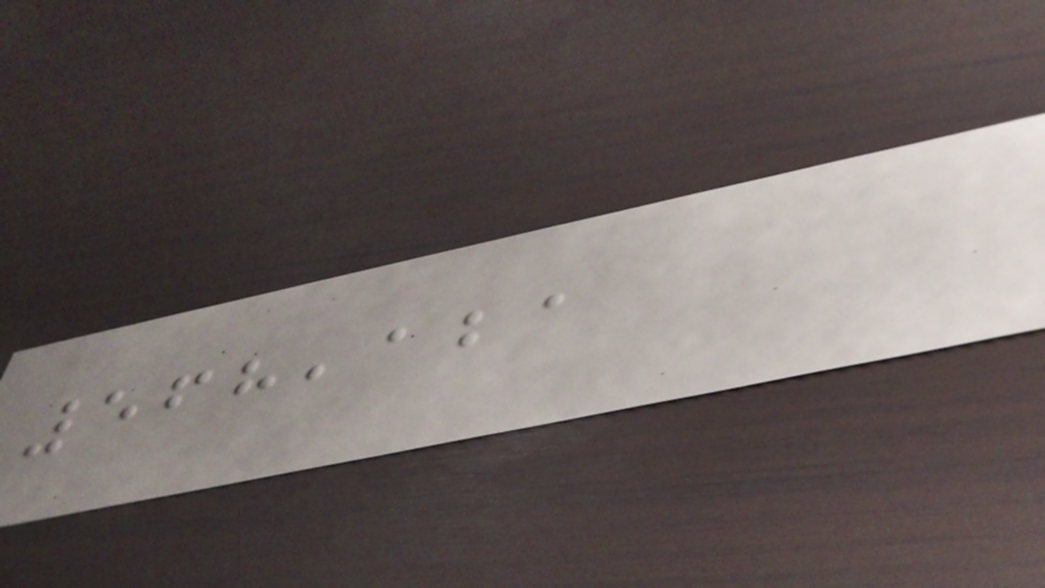568,121
